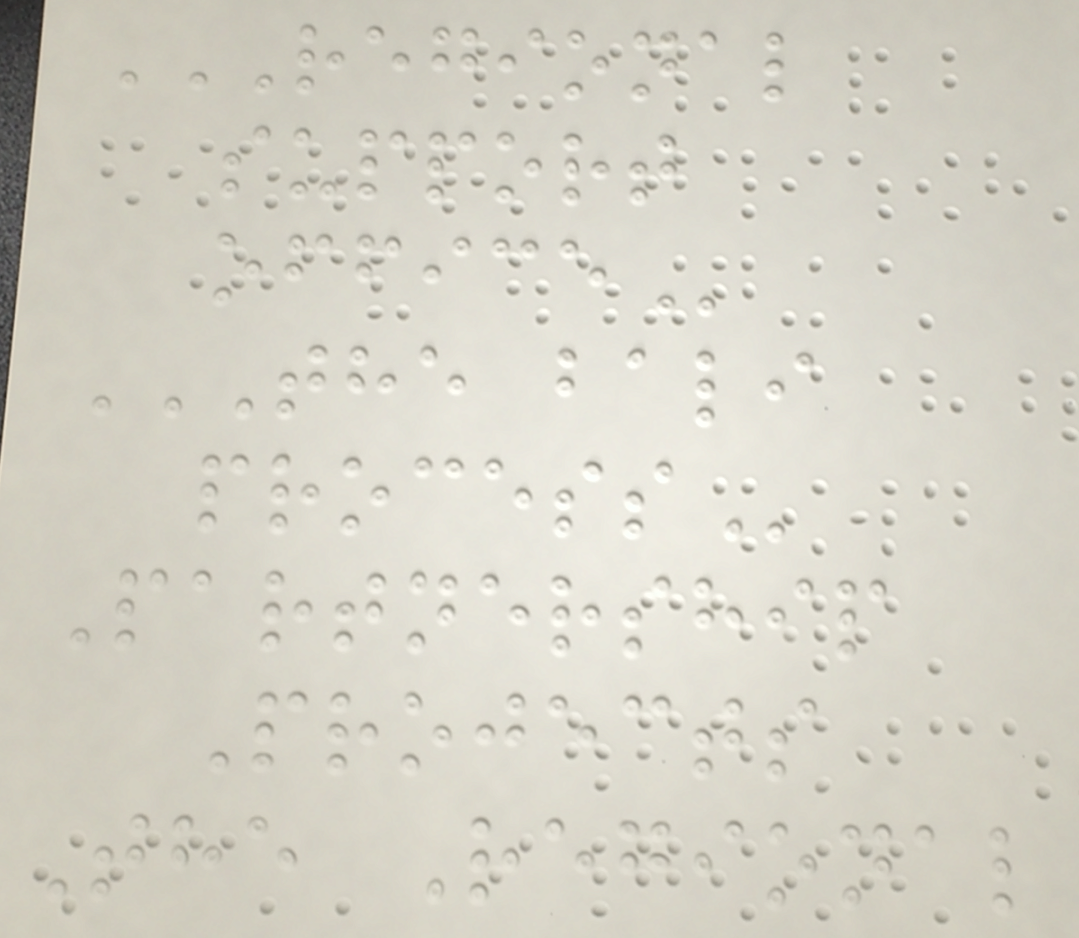REGIONAL
SUPPORT
OFFICE
THE BALI
PROCESS
Partnership
Projects
The Regional
